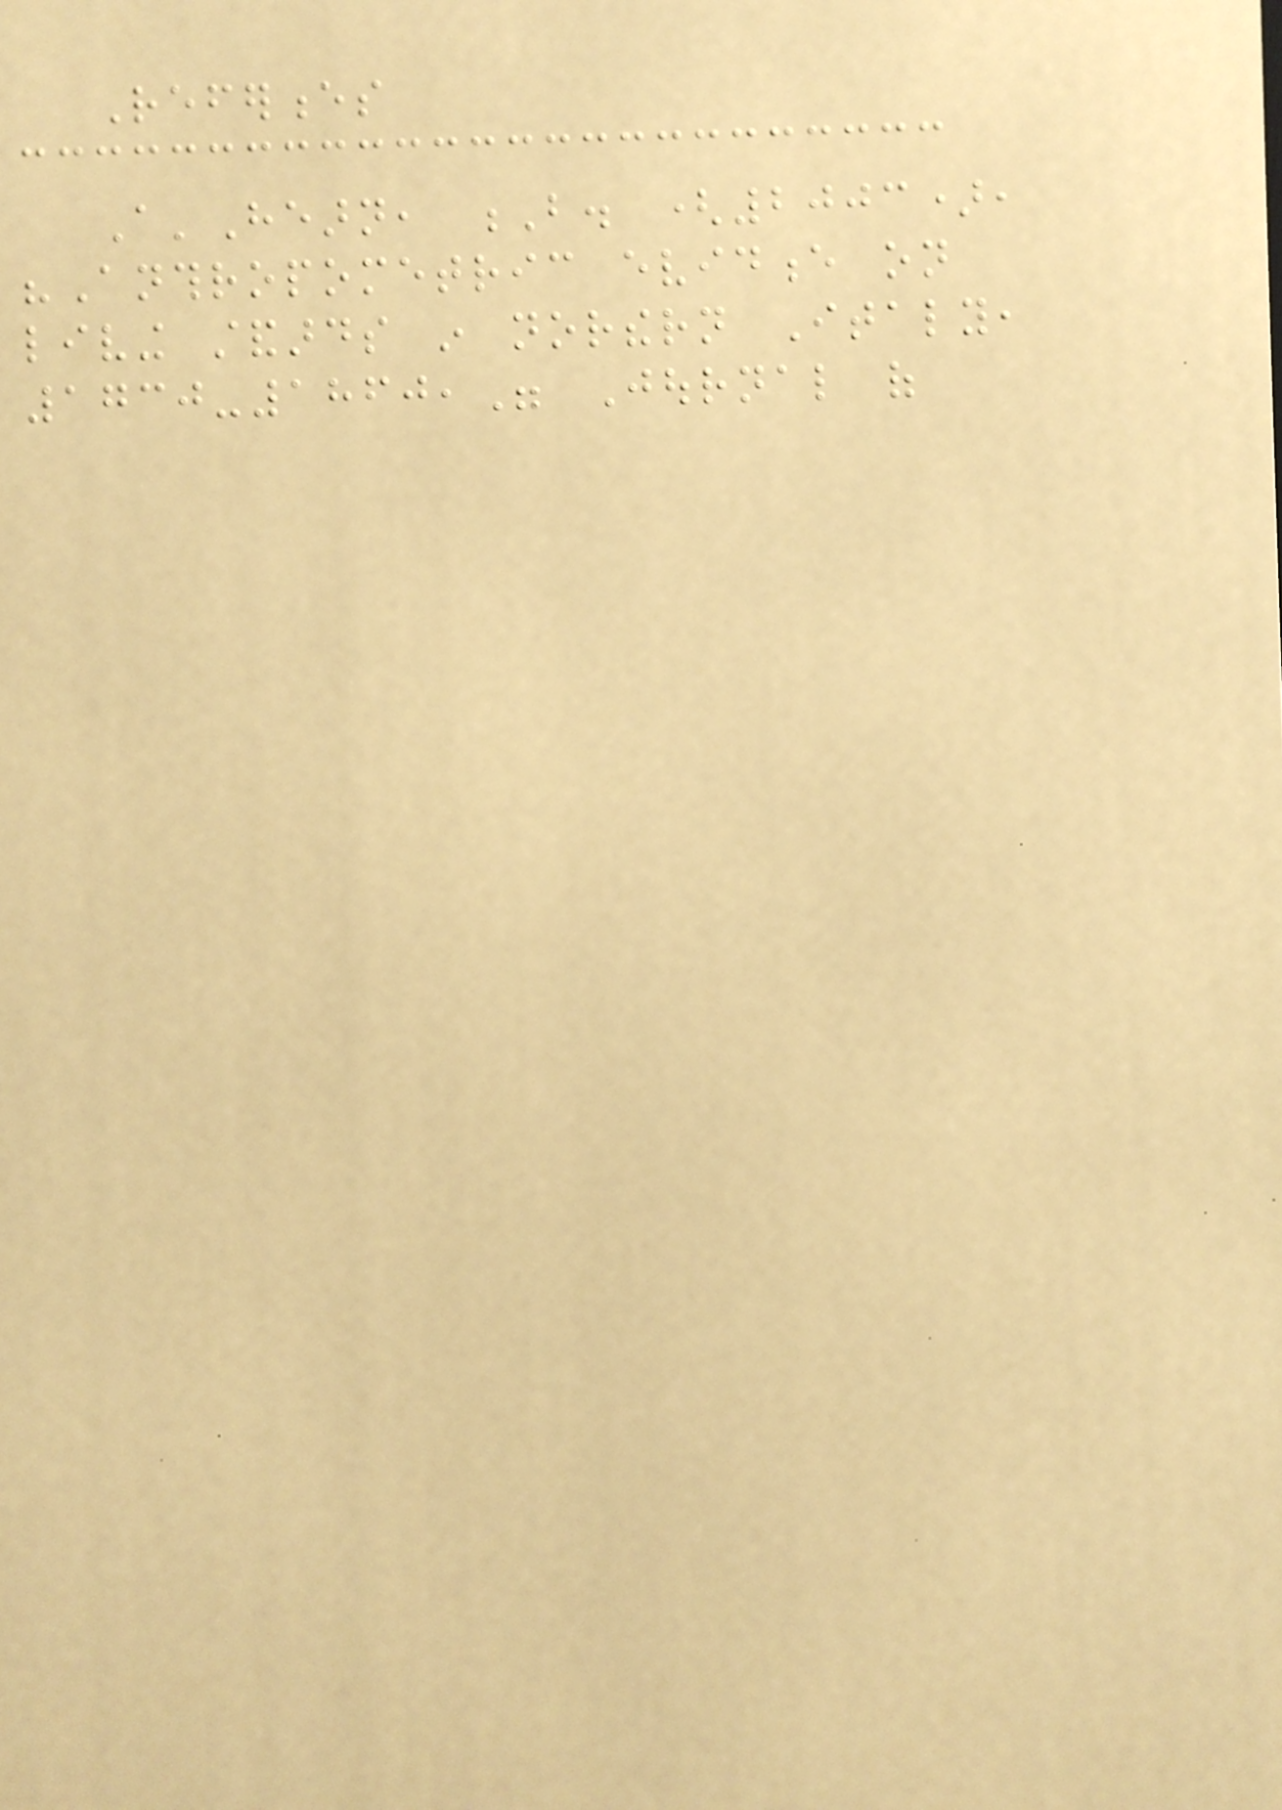References
A'Hearn, B. (2003),
"Anthropometric evidence on
living standards in northern Italy,
1730-1860," Journal of
